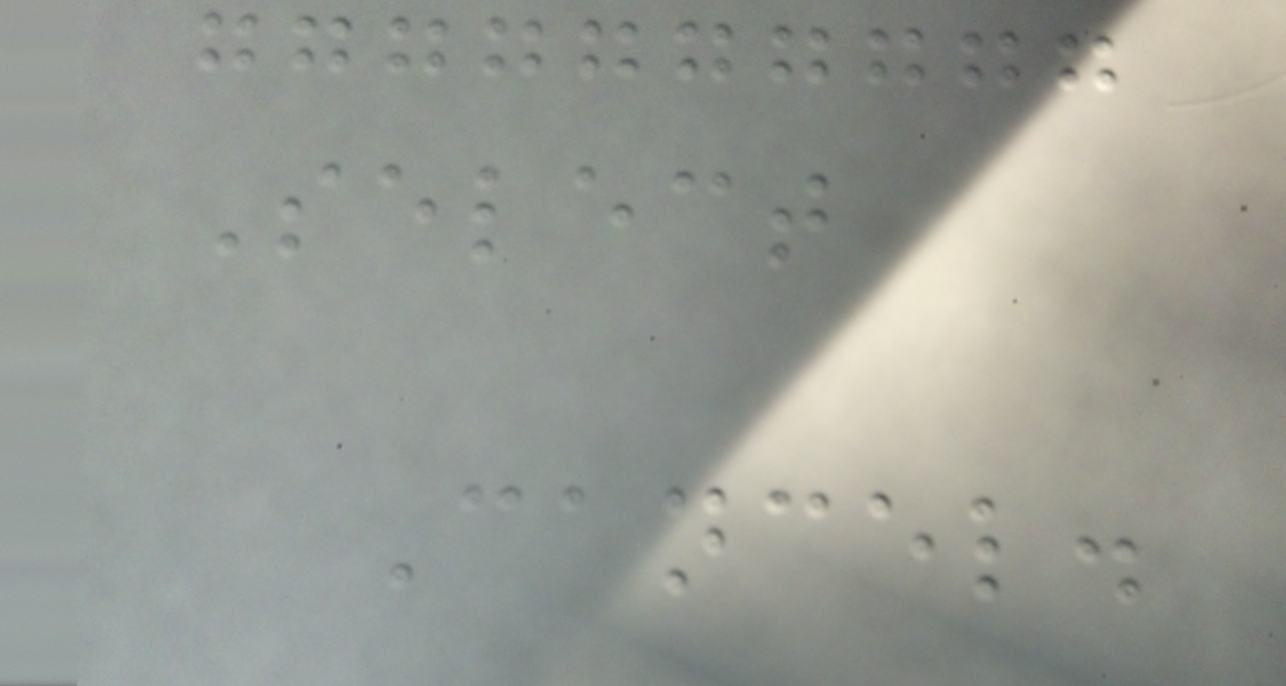Select
Cancel.
